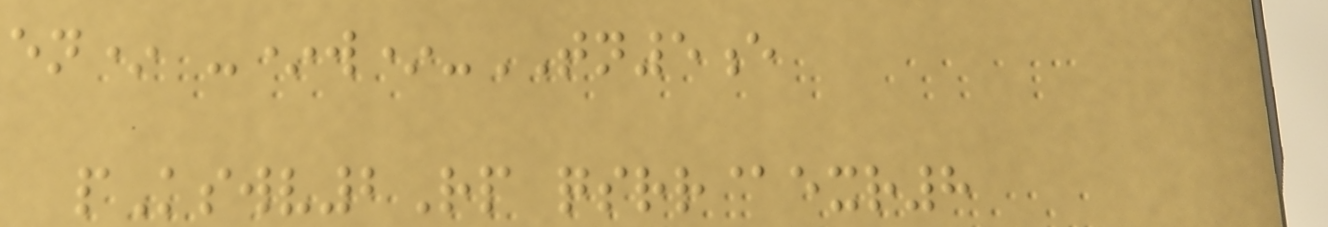en* -*w*-TN5e
pKswv2Rp qsrr@exr8
